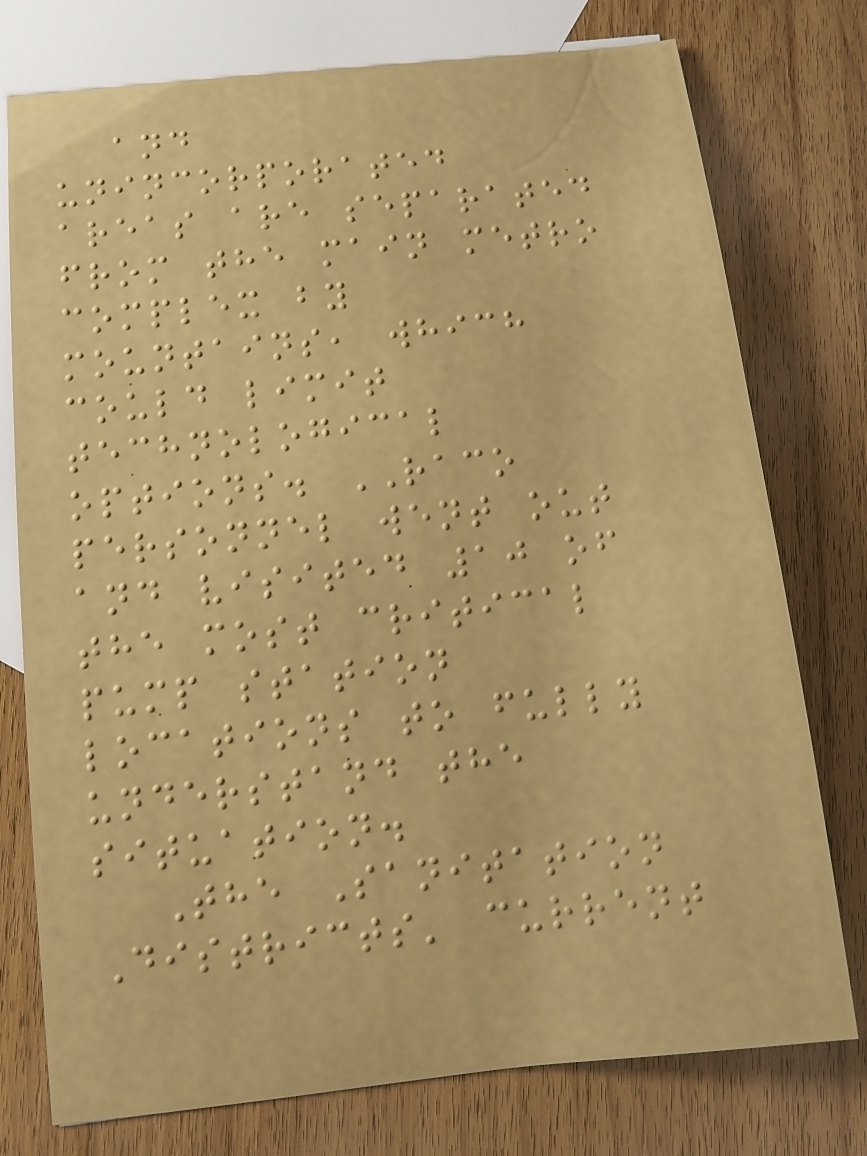and
unincorporated
areas are separated
from the main metro
complex by
mountains, which
could limit
technological
options. RACO
personnel went out
and visited 10 of
the most critical
pump station
locations to fully
understand the
situation.
The Sanitation
Districts' current
